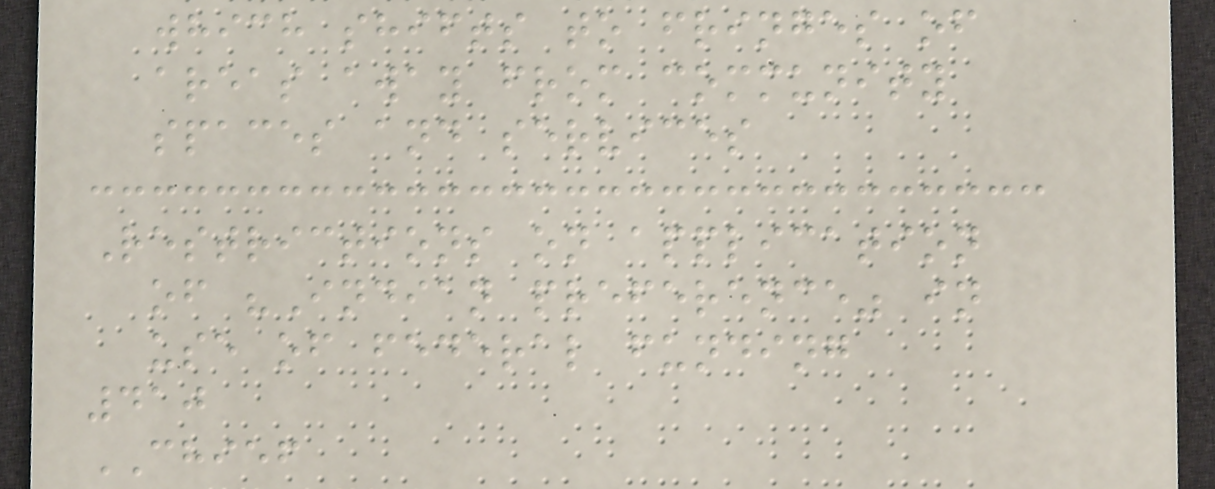which shifts to fringes of
areas away from community
spaces and services
Restrictions on application
of "Indian preference" in
use of federal funding
410
CHIEF
